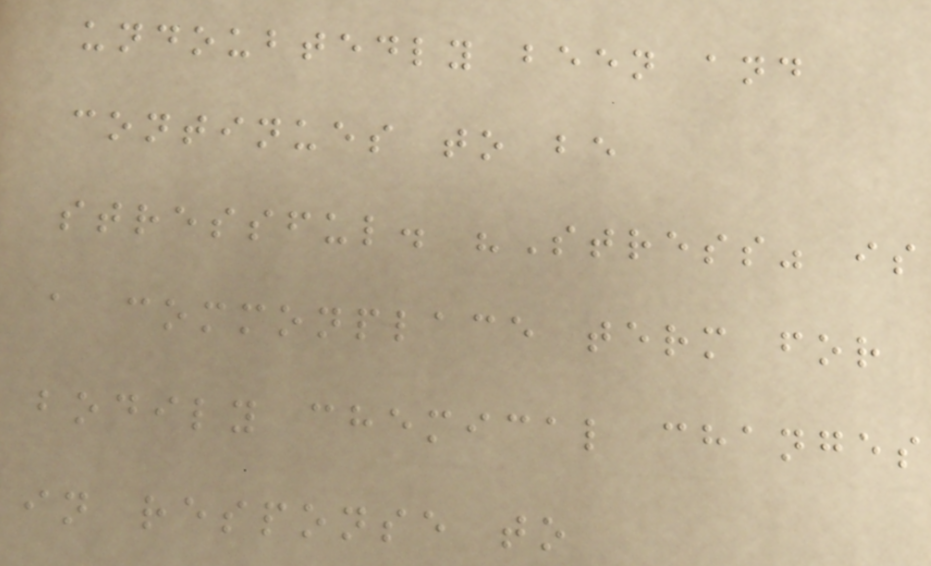undoubtedly been and
continues to be
stressful. "Stress" is
a commonplace term for
bodily chemical changes
in response to
